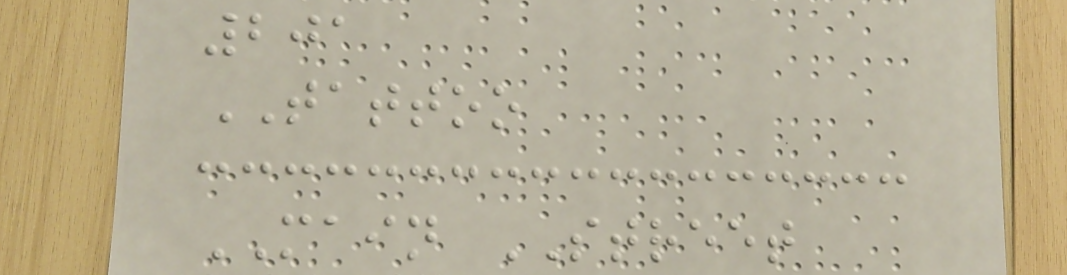201
TATTOO
MAIN STREET
